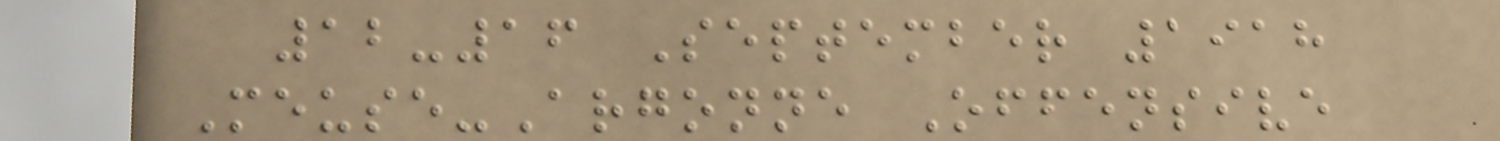12-16 September 1918
Meuse-Argonne Offensive
